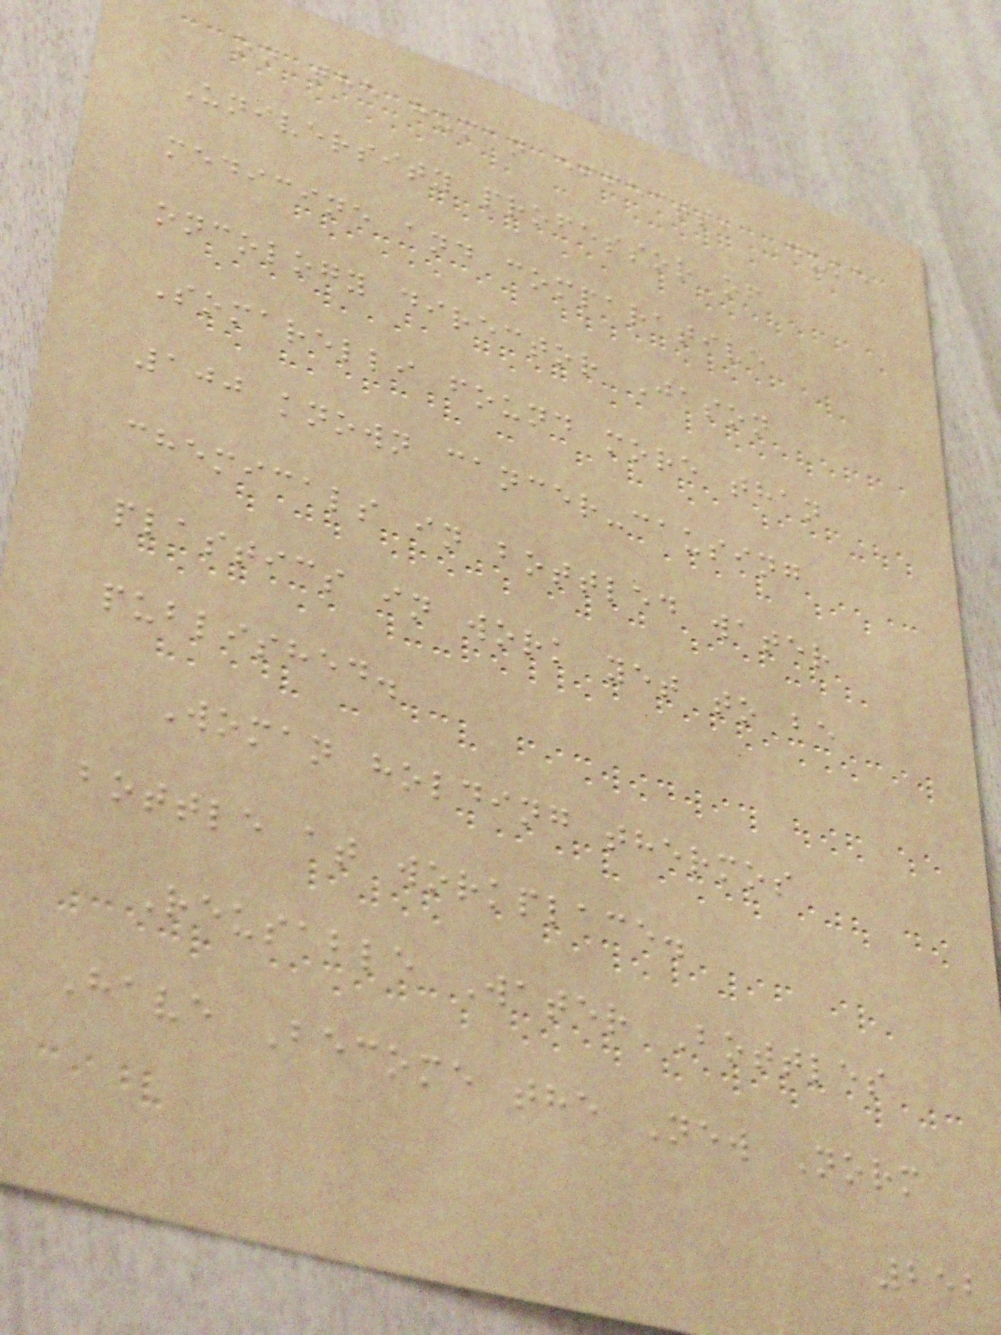on the human effects, Duke
University professor of
medicine and comparative
oncology director Jason
Somarelli found more than
100 known cancer-causing
chemicals in bottled water
plastics in work yet to be
published.
Woman holding thermos
bottle at workplace.
Reusable Water Bottles
Have Become the New Norm
252
